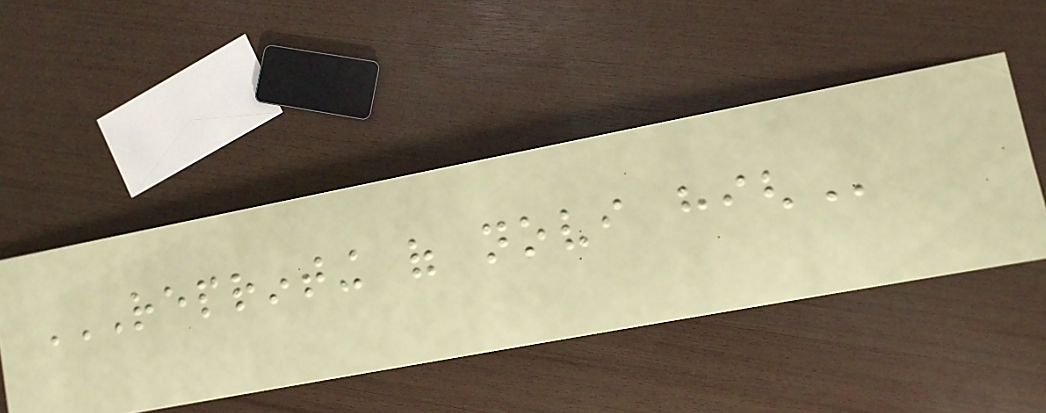REPRINTING OF NOVI HIGH
